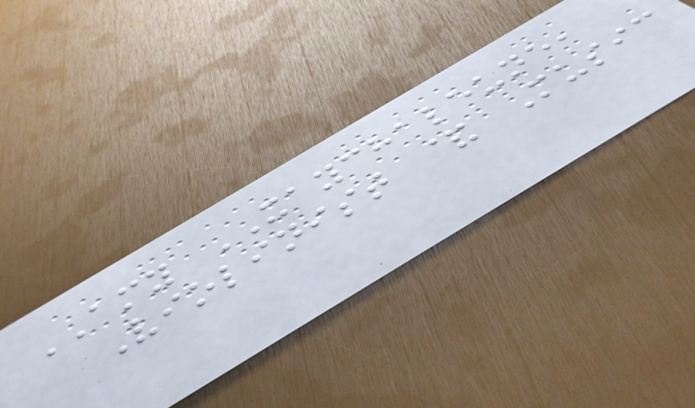AMY XAYCHALEUNE,
Violinist & Music
